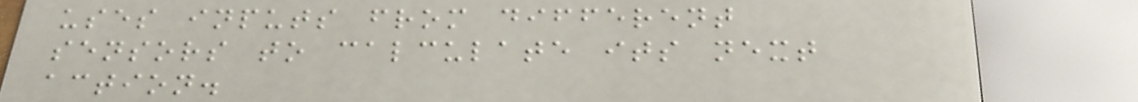uses inputs from different
sensors to calculate its next
action.
